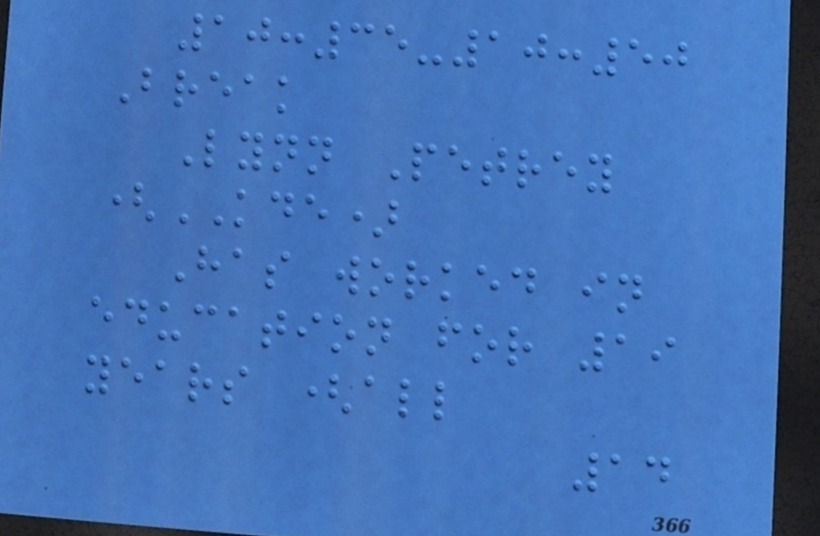10:35-10:50
Break
Lynn Petrey
(KDE)
Has worked in
education for 19
years (all
14
